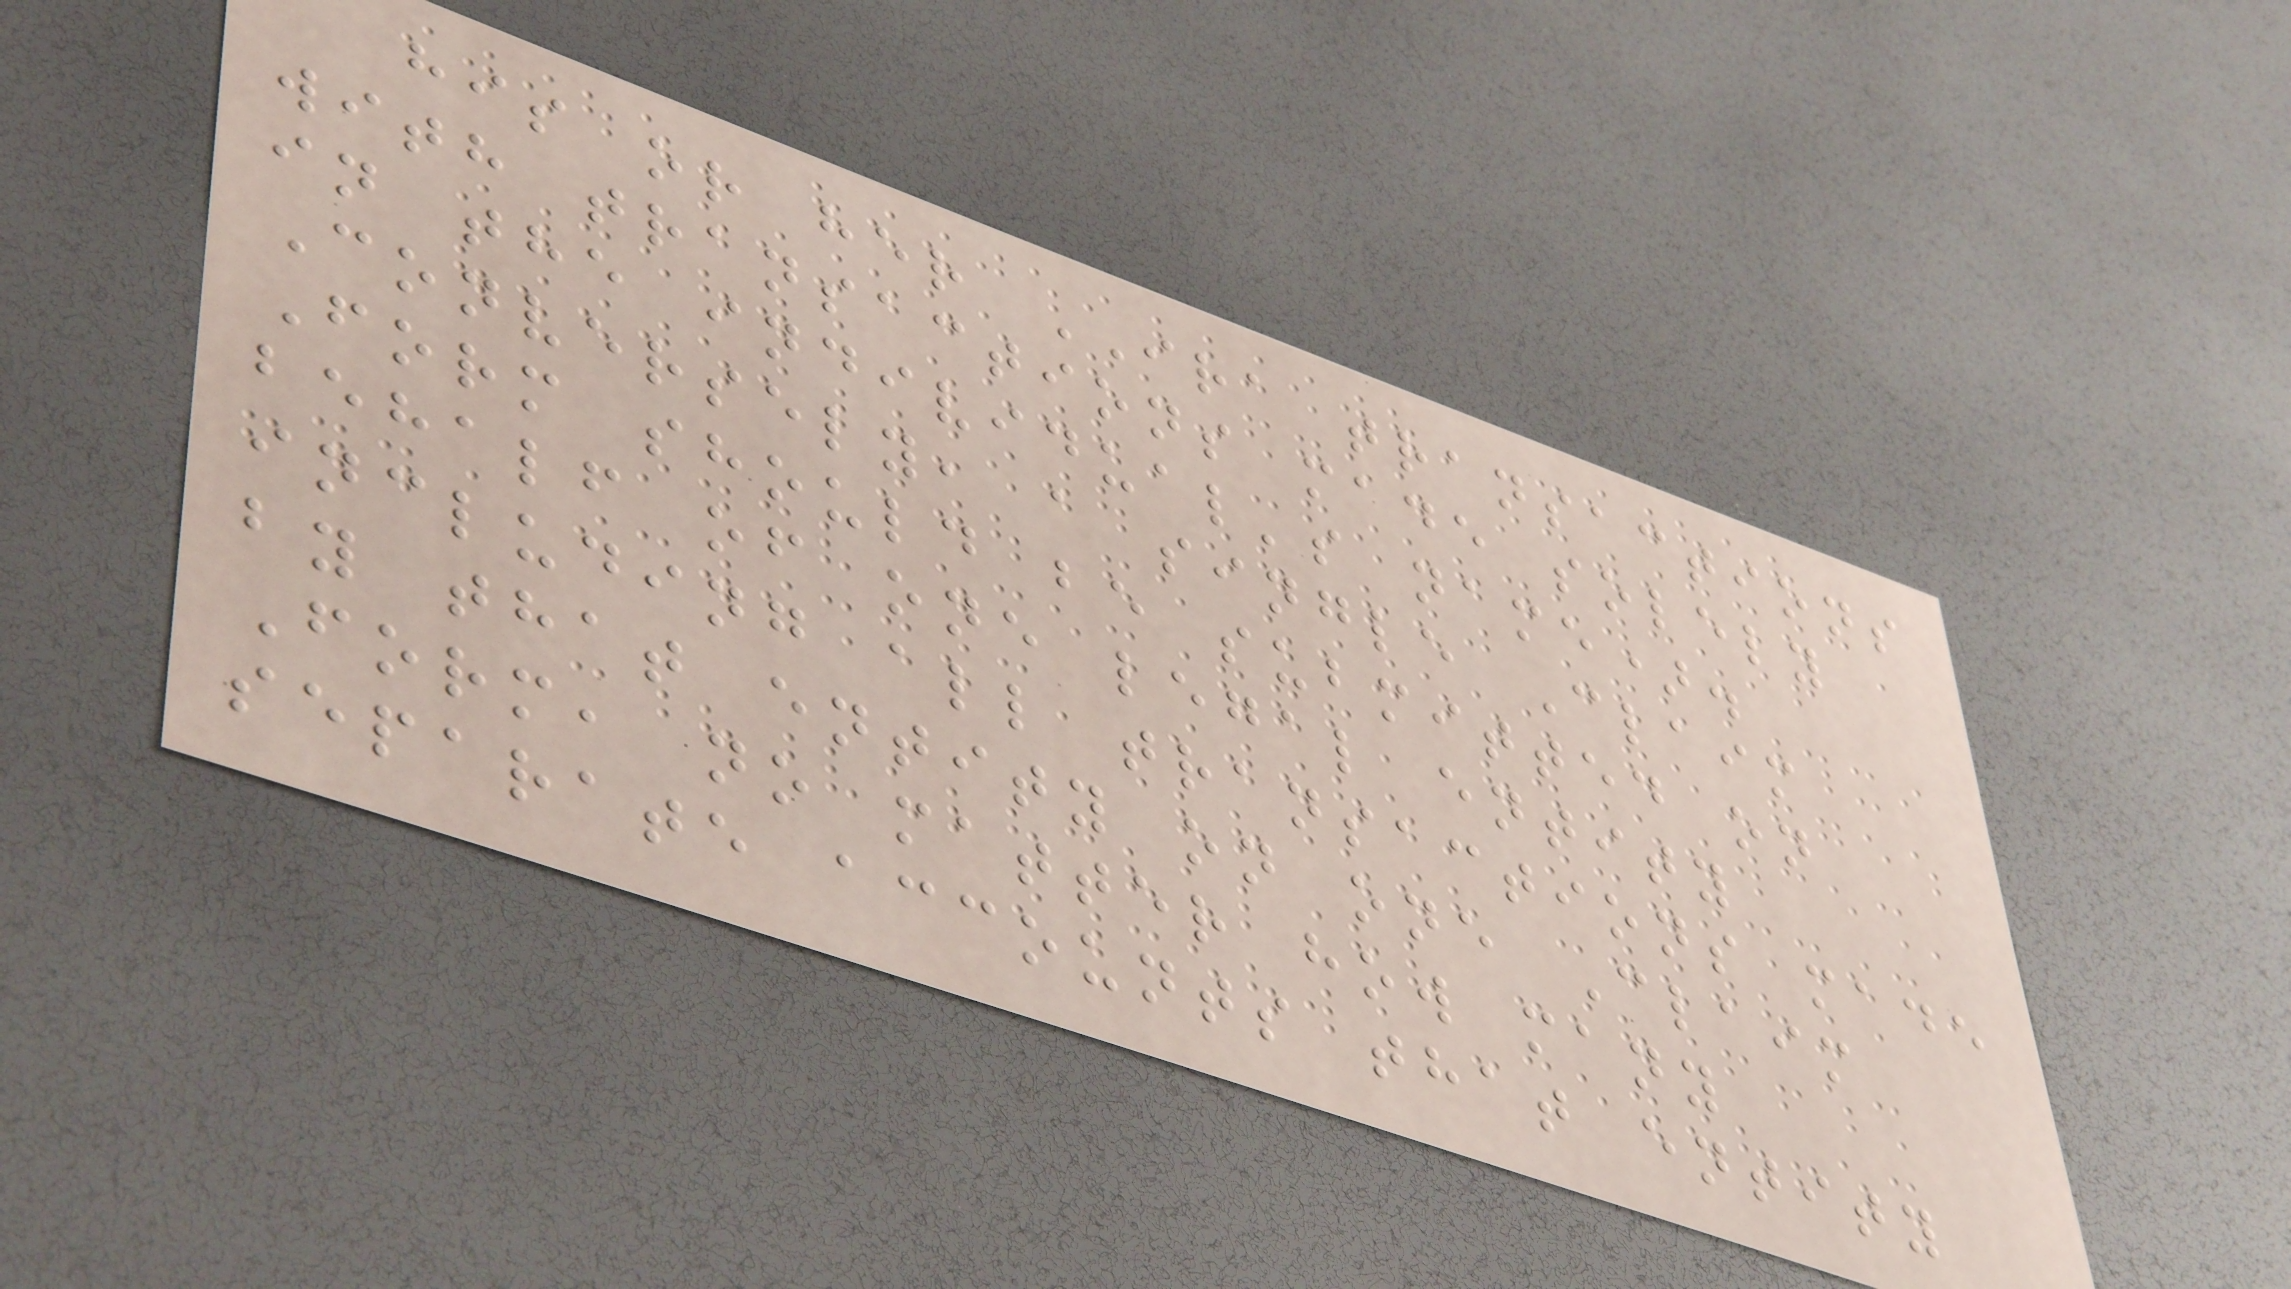his or her IRA transactions
with transactions made solely
in the individual's name).
Conversely, a single Claim
Form should be submitted on
behalf of one legal entity
including all transactions made
by that entity on one Claim
Form, no matter how many
separate accounts that entity
